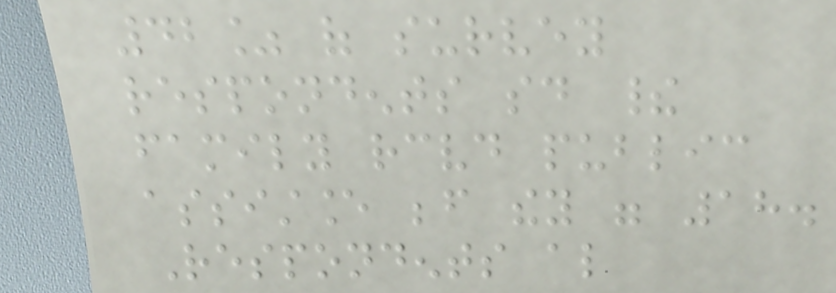42% of survey
respondents said their
family received public
assistance before they were 18.
Respondents also
